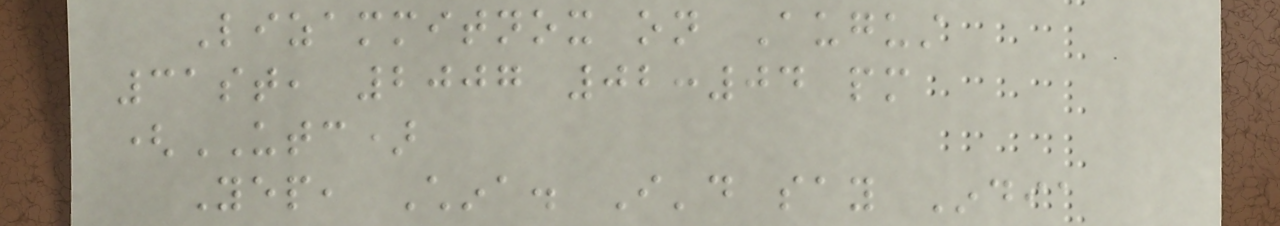Lizammitnox on August
31st, 2007 02:04 pm
(UTC)
Yep, China. I'd say India
